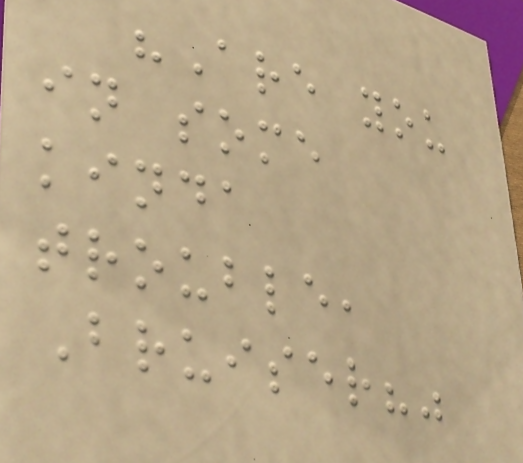"Are you
in some
kinda
trouble,
Bruiser?"
